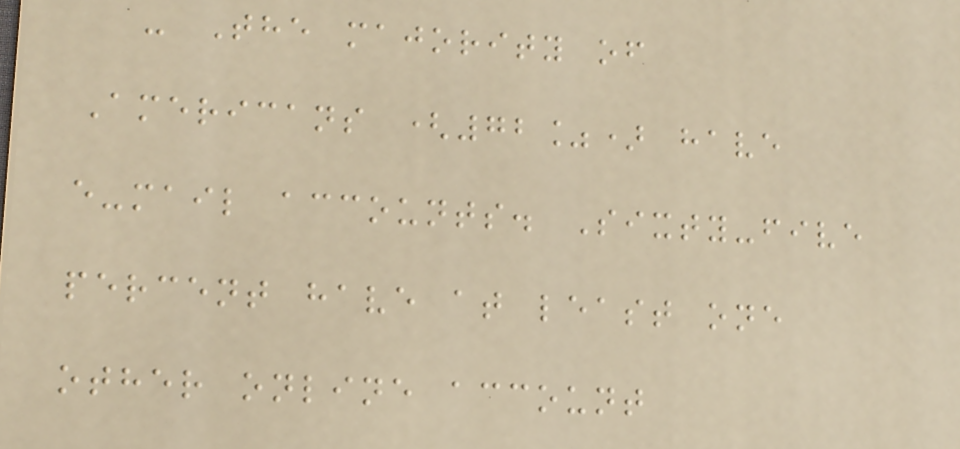- The majority of
Americans (72%) have
e-mail accounts. Sixty-five
percent have at least one
other online account
